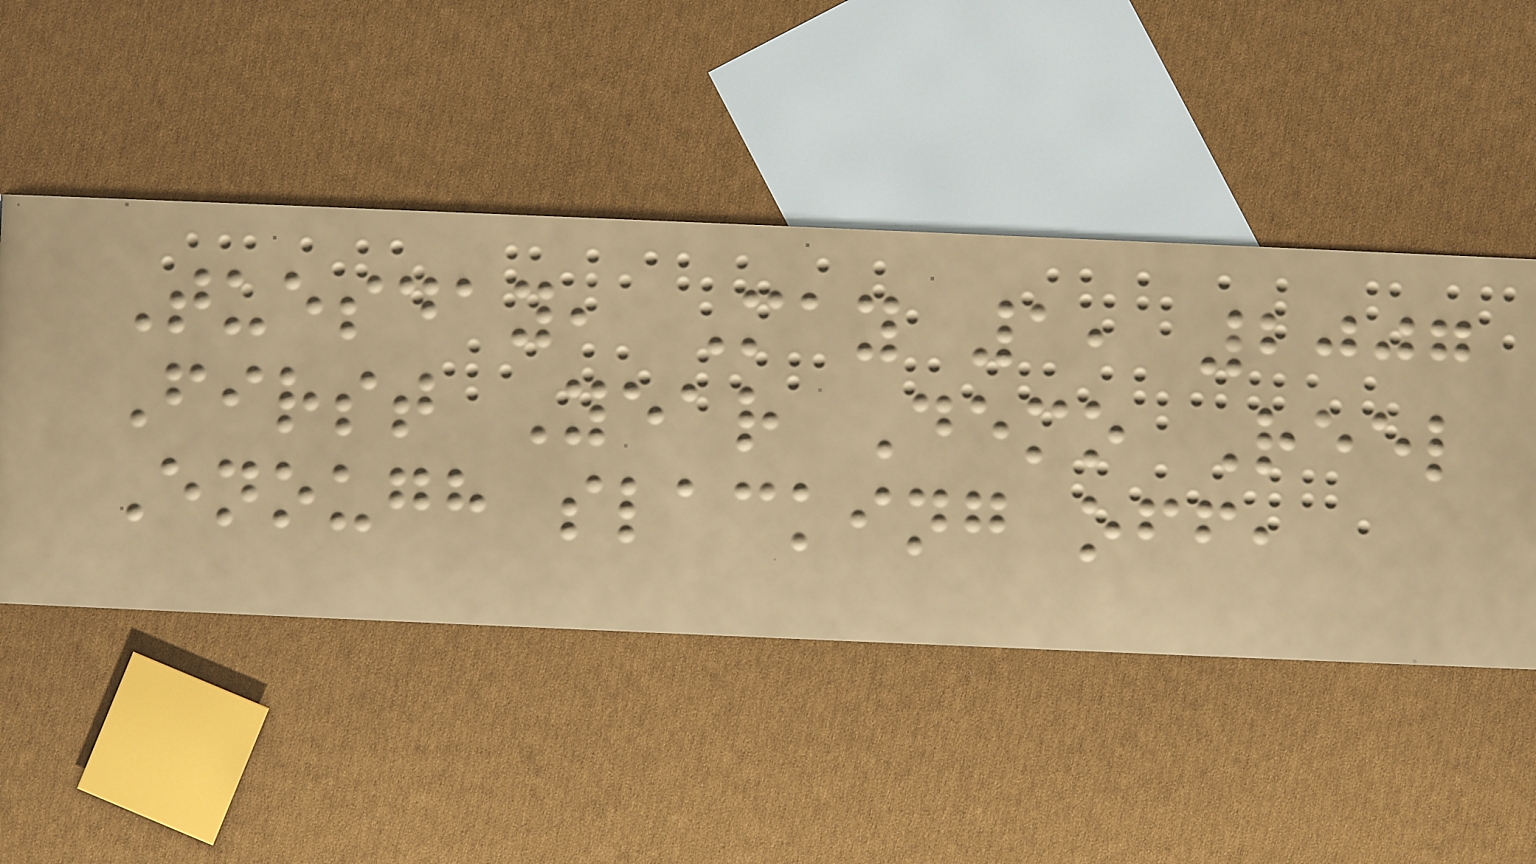Tuesday, May 1, 2007
First Year Demo Reel
Enough slacking off,
